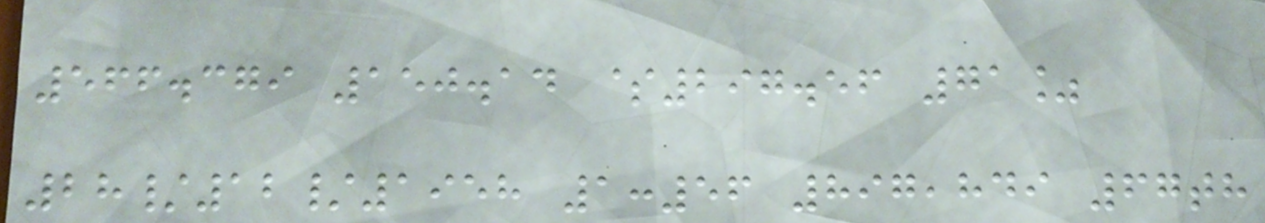566.379 150.14 $297.56 71%
28/12/1958 1:56 897,849 67th
